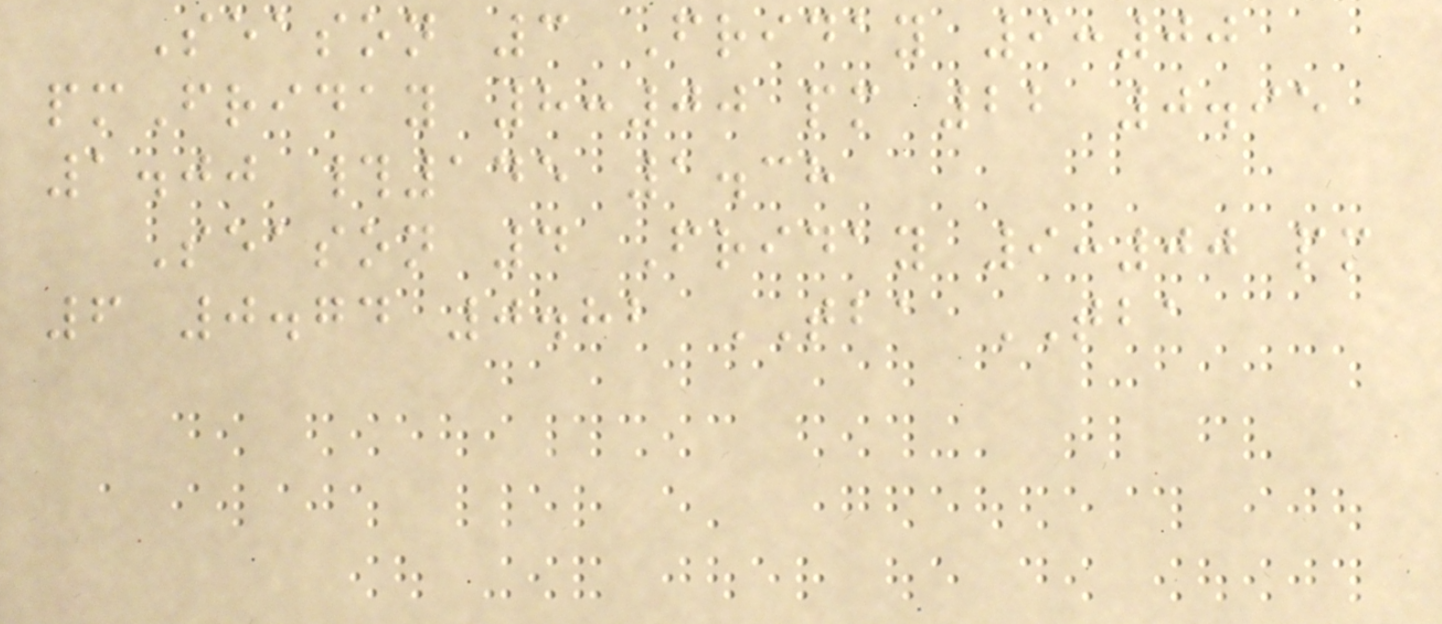Season 3 Friday 9:00
pmFriday 8:00 pm 22 0.95
1.00 #145 1.38
Season 4 Friday 9:00 pm
6 0.74 0.82 TBA TBA
